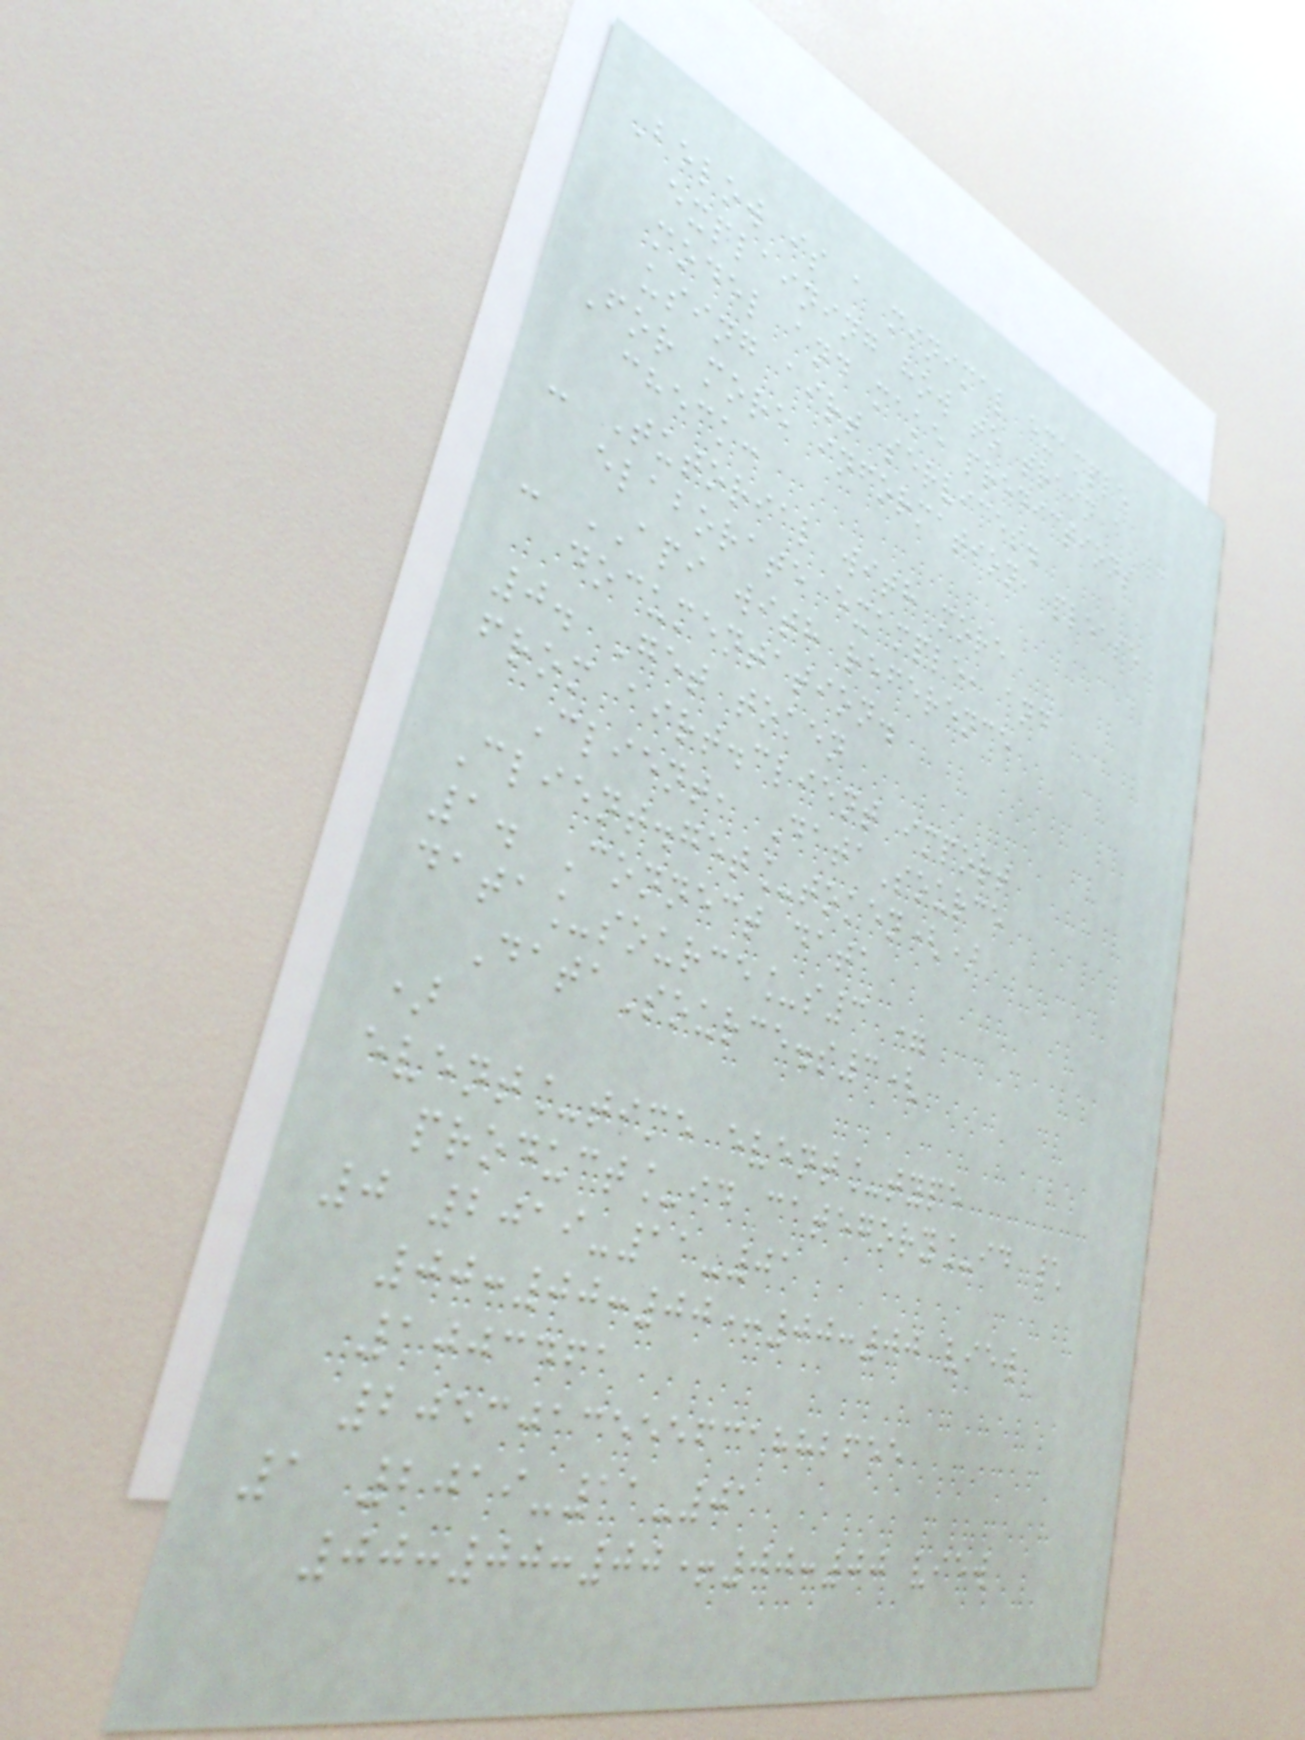Below is a minimal example
explaining how to train a
model and make predictions
using airt services.
For more information, please
check:
- Tutorial with more
elaborate example, and
- API with reference
documentation.
0. Get token
from airt.client import
Client, DataSource
Client.get_token()
1. Connect data
data_source_s3 =
DataSource.s3(
)
event_time event_type
product_id category_id \
0 2019-11-01
00:00:00+00:00 view
1003461
2053013555631882655
1 2019-11-01
00:00:00+00:00 view
